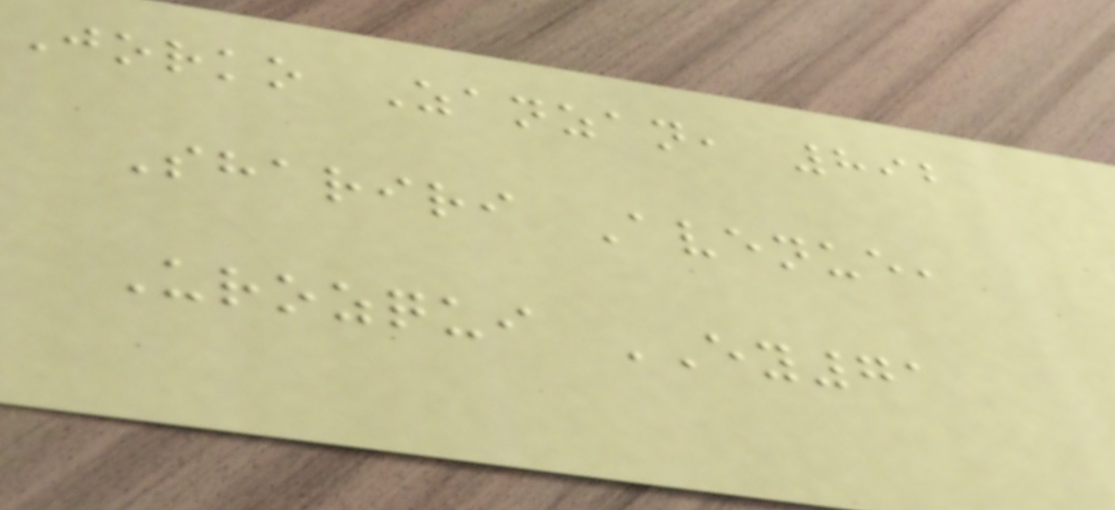Jorko Zanzan, 892
Shariri Avenue,
Urozqui EY71
